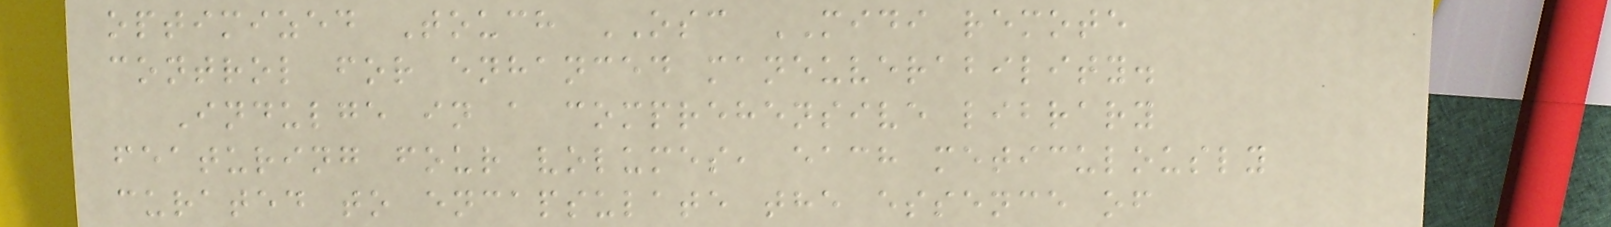optimized Touch OSC MIDI remote
control for enhanced maneuverability.
Indulge in a comprehensive library
featuring four volumes, each meticulously
curated to encapsulate the essence of
